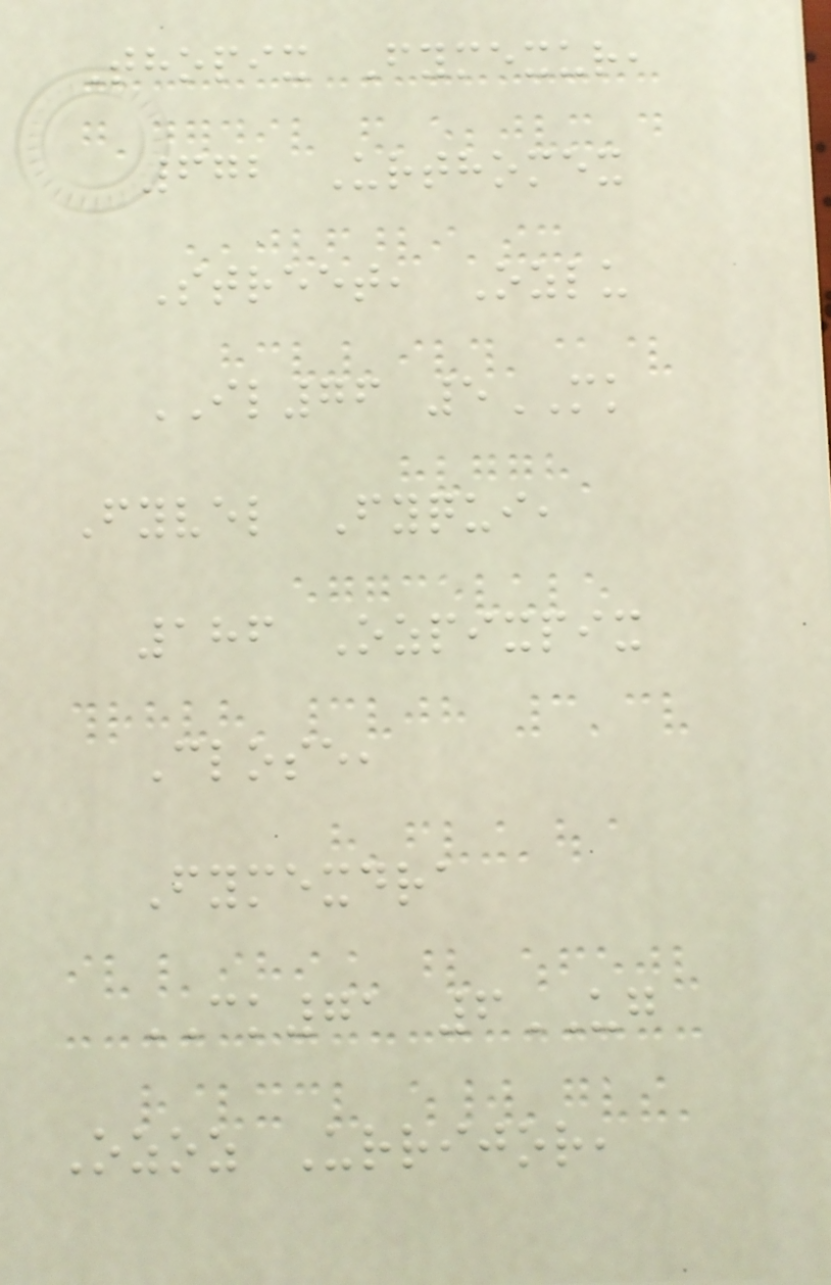Thopix Fymexur,
672 Urthomex
Street, Ozlu
IL76 5MK
Fyvel Fyqui,
186 Ozpixpix
Close,
Fymexdra
CK71 6UG
Ozoz Urrijor,
